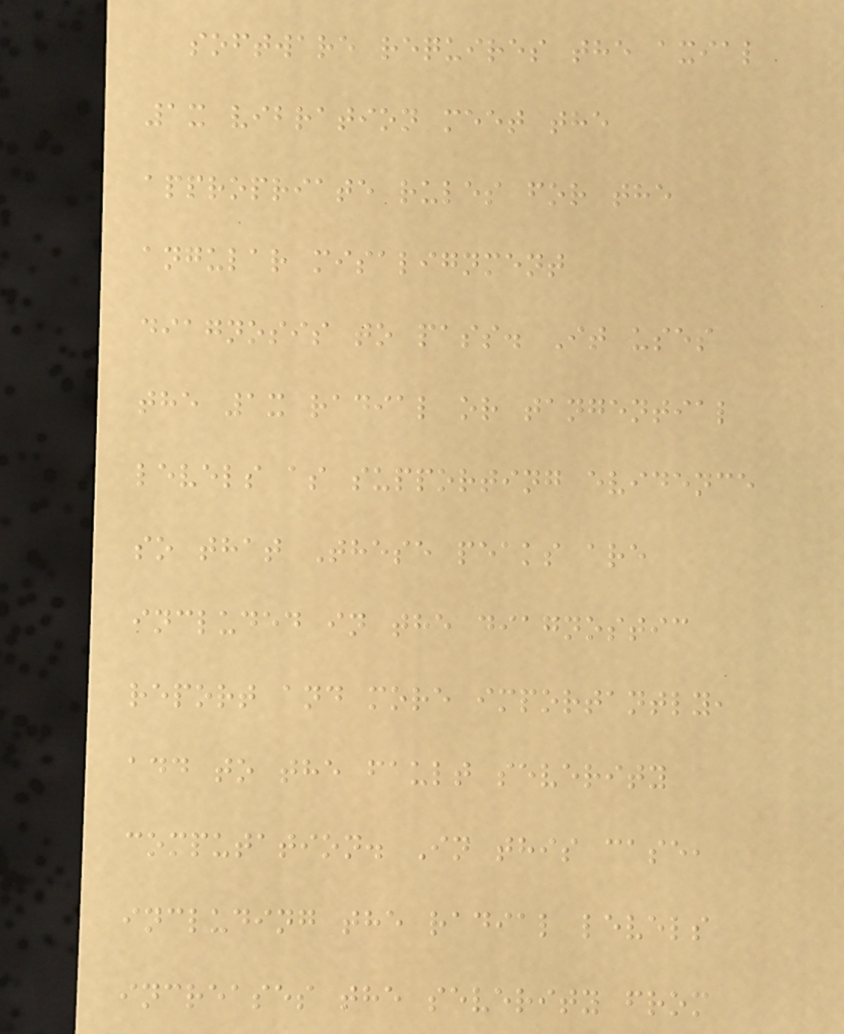software requires the axial
1x vibration meet the
appropriate rules for the
angular misalignment
diagnosis to pass. It uses
the 1x radial or tangential
levels as supporting evidence
so that These peaks are
included in the diagnostic
report and more importantly,
add to the fault severity
computation. In this case,
including the radial levels
increases the severity from
